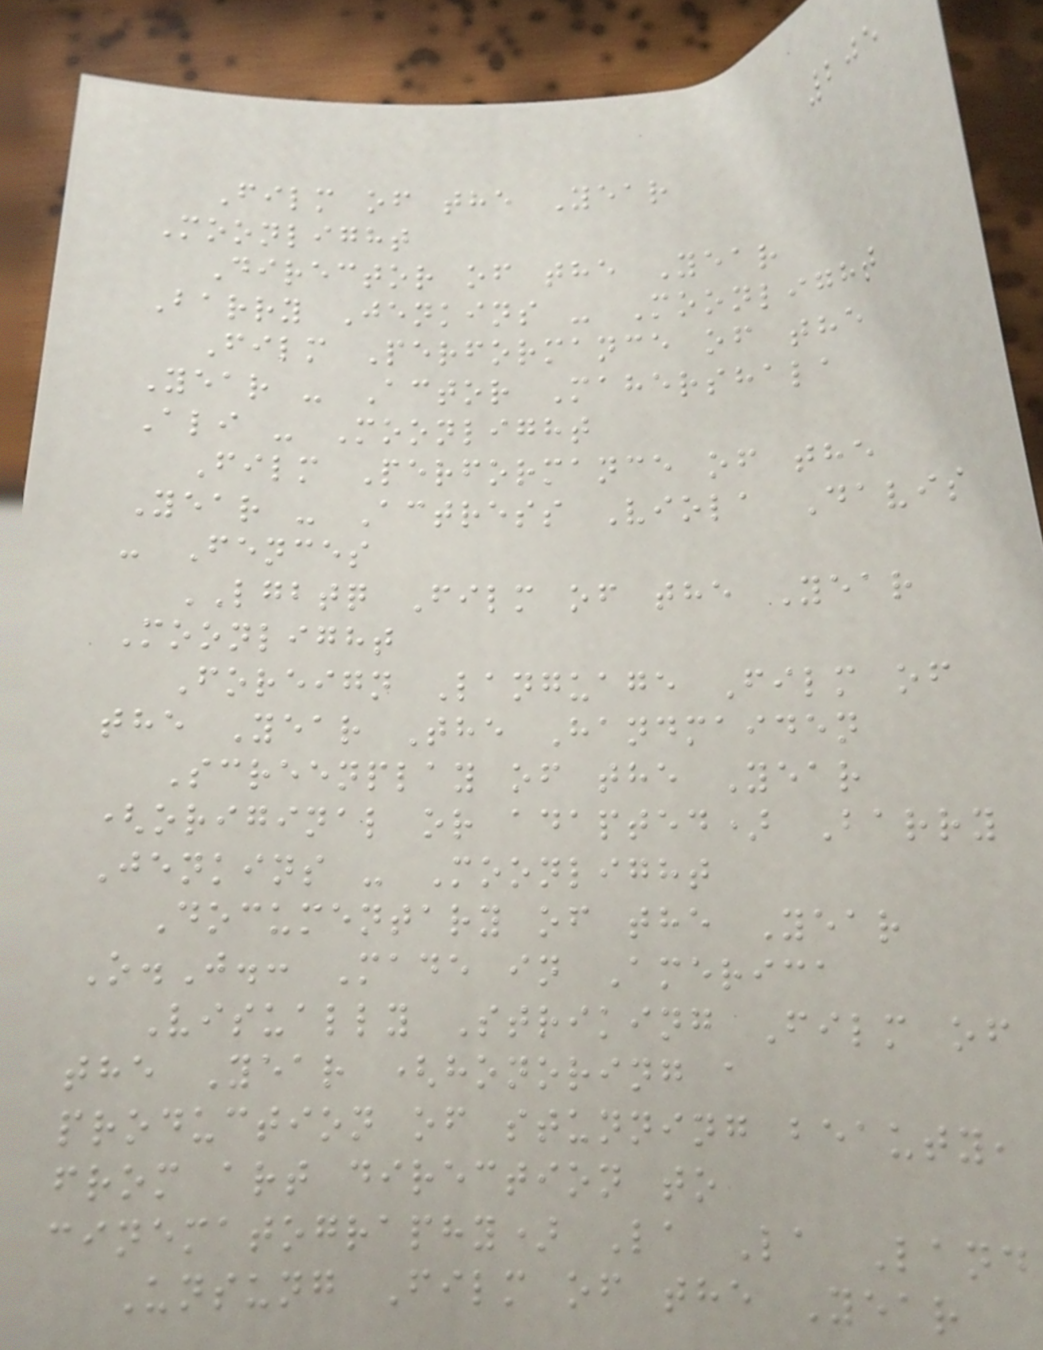205
Film of the Year
Moonlight
Director of the Year
Barry Jenkins - Moonlight
Film Performance of the
Year - Actor Mahershala
Ali - Moonlight
Film Performance of the
Year - Actress Viola Davis
- Fences
LGBTQ Film of the Year
Moonlight
Foreign Language Film of
the Year The Handmaiden
Screenplay of the Year
(original or adapted) Barry
Jenkins - Moonlight
Documentary of the Year
O.J.: Made in America
Visually Striking Film of
the Year (honoring a
production of stunning beauty,
from art direction to
cinematography) La La Land
Unsung Film of the Year
